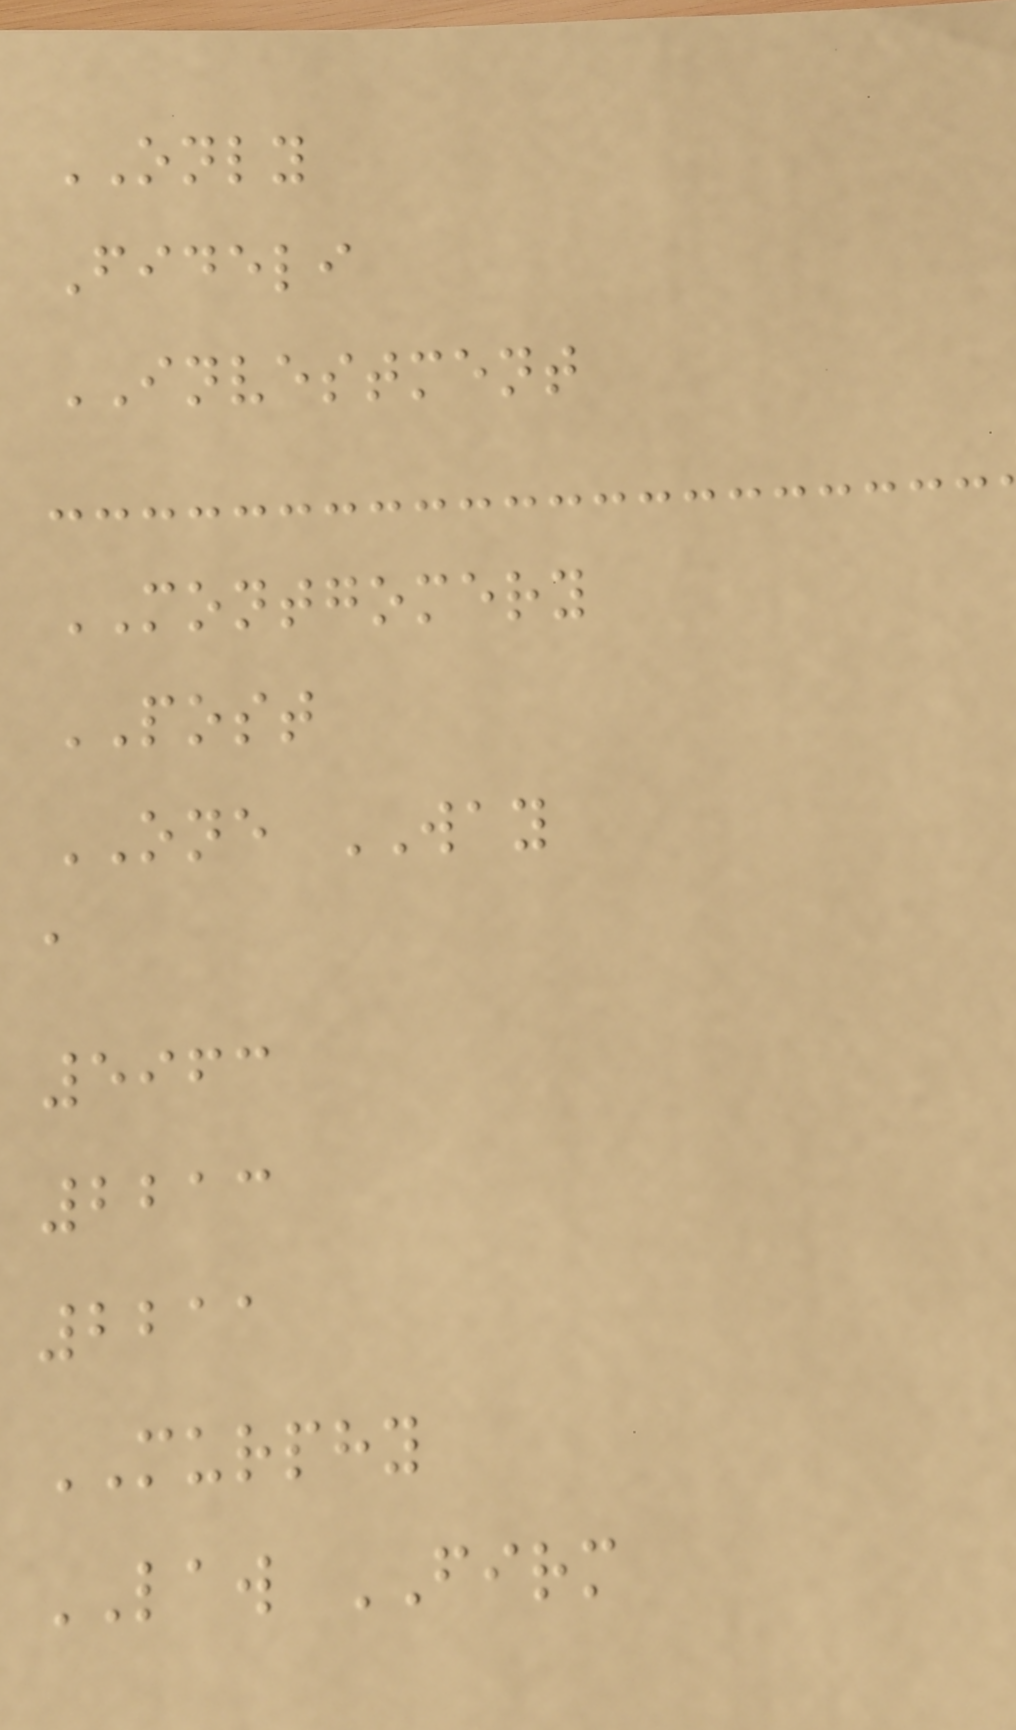ONLY
Fideli
INVESTMENT
MONTGOMERY
POST
ONE WAY
a
5963
2213
2211
MURPHY
LAW FIRM
